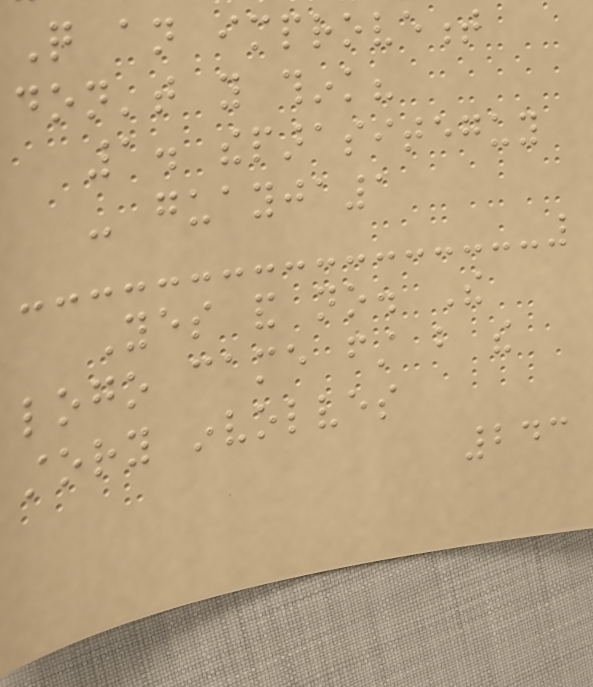Quite an improvement
don't you think?
1. theparasiteguy
- guayja1
Yes and no. The
logo came first but the
story involves
243
